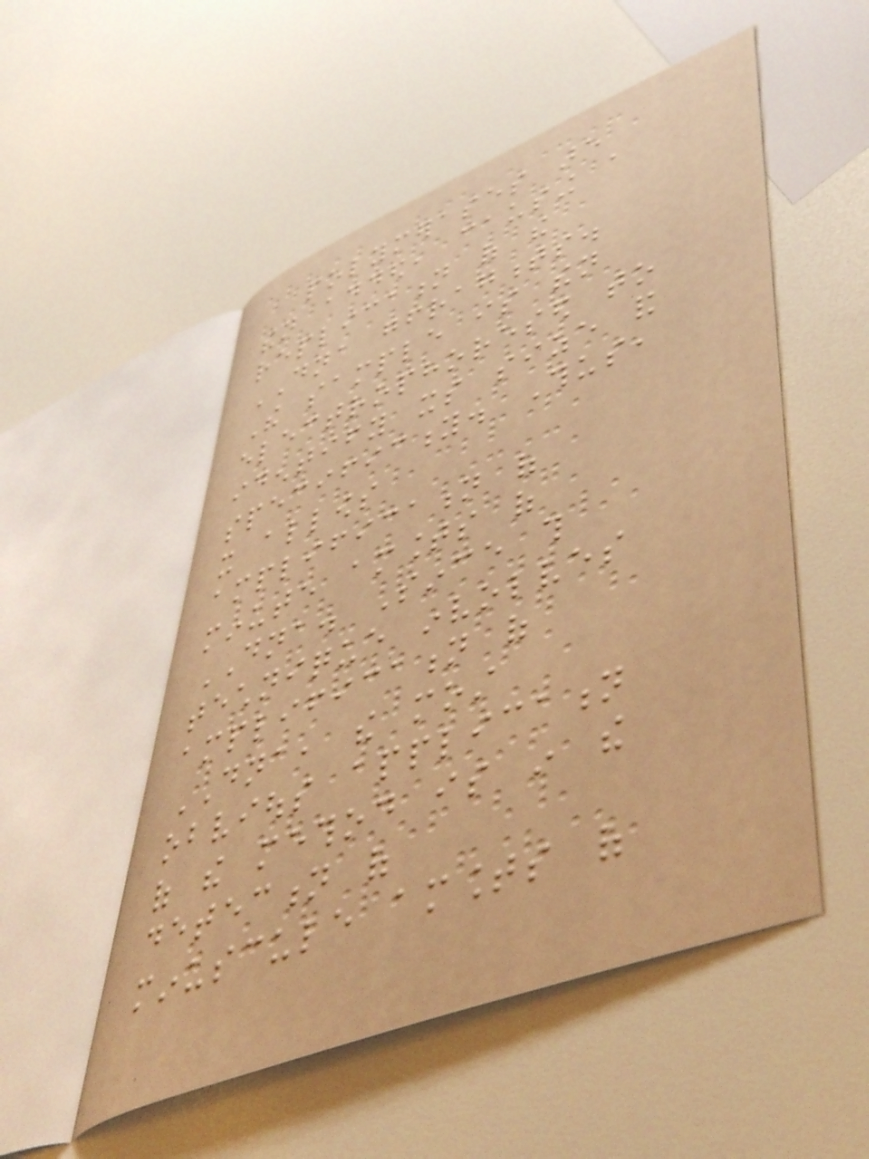polymerases are
then added, causing a
replication of the
DNA gfragments.
The sample is then
electrophoresed to
identify its size and
specificity. Thus,
it allows
amplification of
minute amounts of
DNA. Since this
technique involves
amplification of
DNA, the most
obvious application
of the method is in the
detection of
minuscule amounts of
